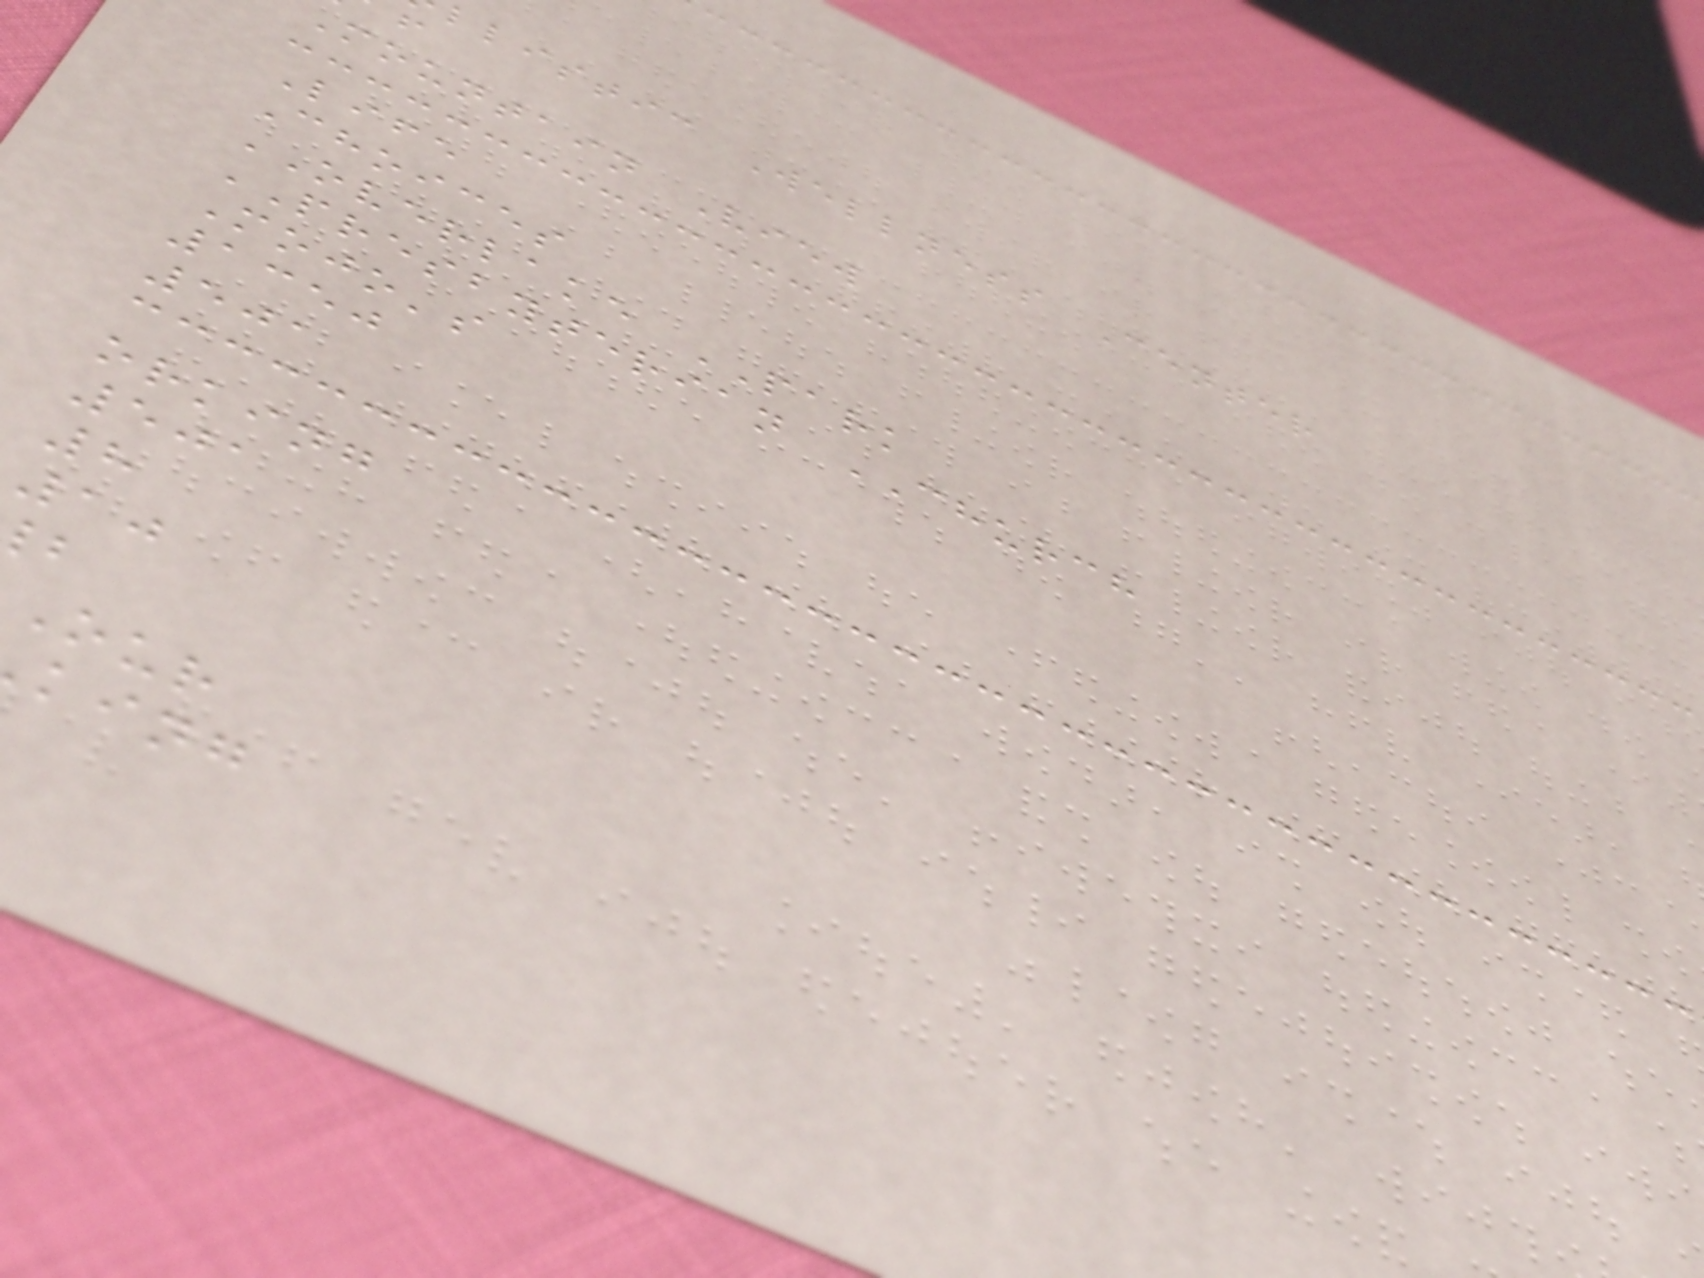llistic Wellness Center
Mountain View
Life
Choices
OVERLAKE PARK
PRESBYTERIAN CHURCH
Mojo's
1350
501
orking
501
8
10
king
